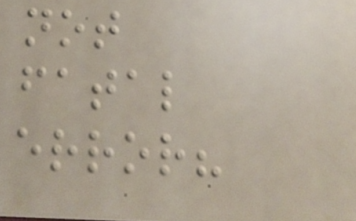not
fatal
error?
